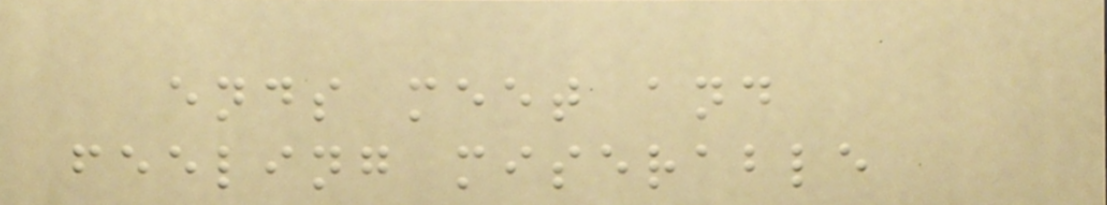ends meet and
feeling miserable
